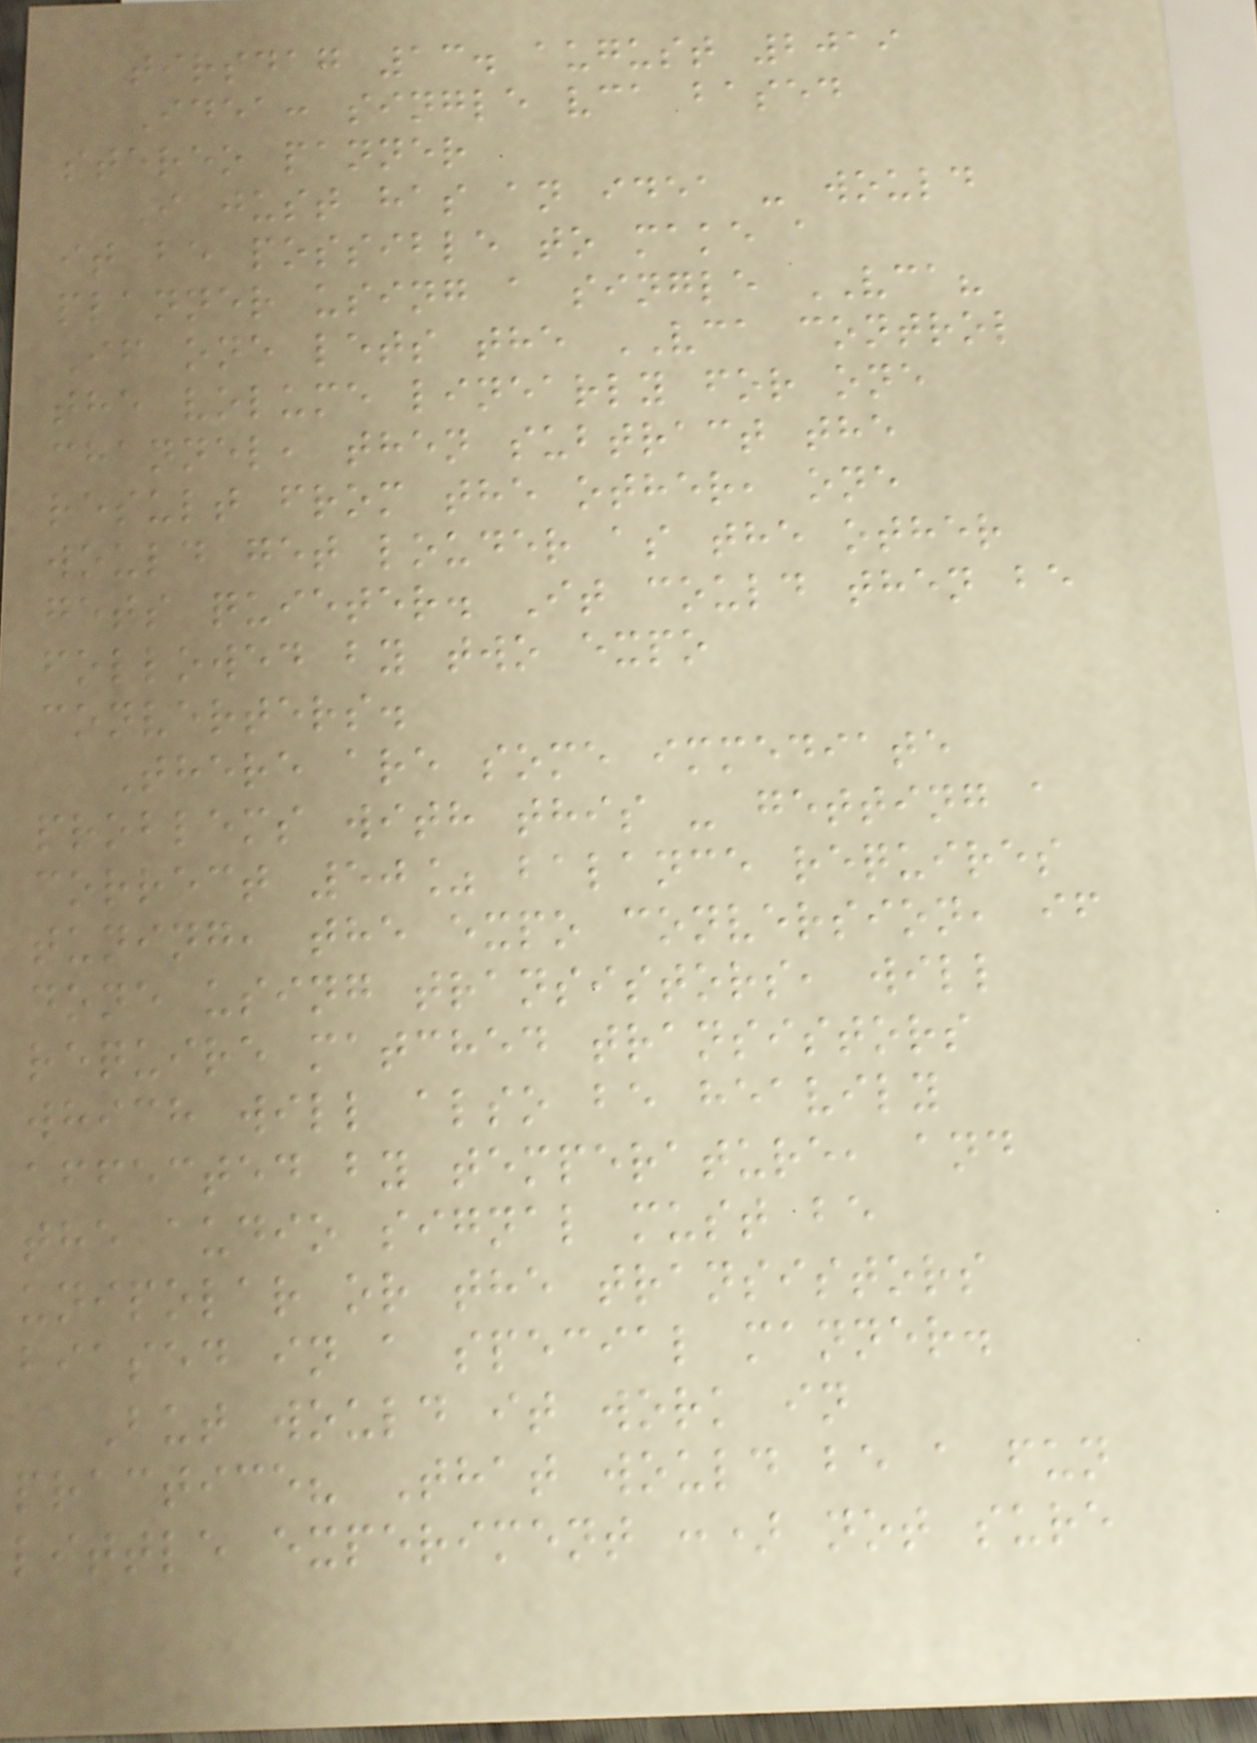tirsdag 13. august 2019
Idea: single vca based
stereo panner
I just has an idea - would
it be possible to make a
planner using a single VCA?
If one lets the VCA control
the volume linearly for one
channel, then subtract the
result from the other, one
would get louder as the other
gets quieter. It could then be
followed by two expo
converters.
There are some immediate
problems with this - getting a
correct 50% balance requires
tuning, the expo conversion, if
done using transistors, will
require matched transistors
which will also be heavily
affected by temperature, and
the audio signal must be
unipolar or the transistors
biased in a special manner.
But would it work in
practice? That would be a fun
little experiment :) not sure
